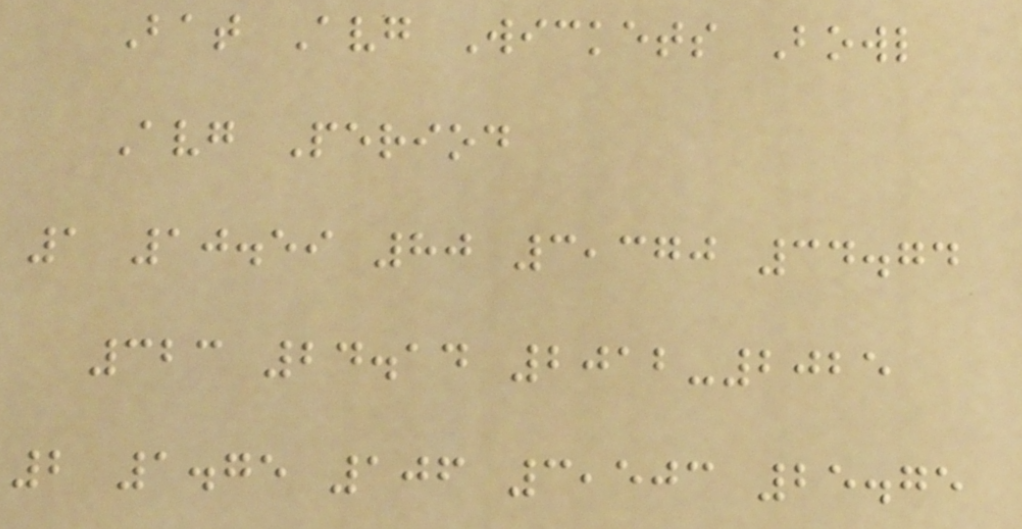Bat Avg Wickets Bowl
Avg Period
1 10.59 80 3,370 34.74
323 24.14 2012-2025
2 1.75 106 3,503 25.75
